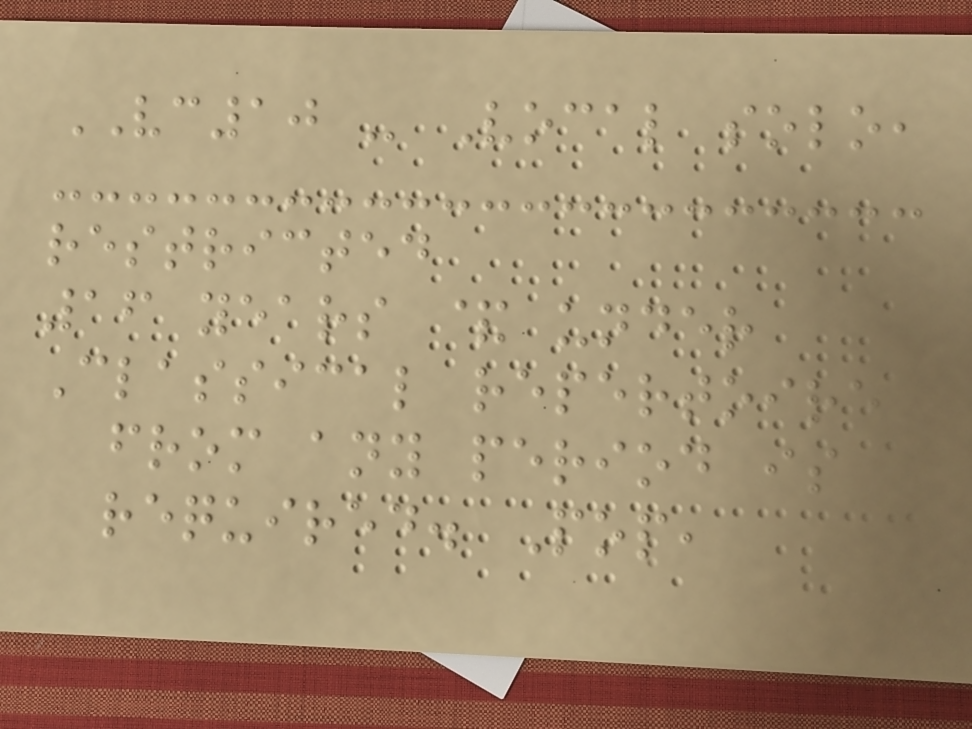VC10 - Vocal solo,
restricted
16 years & under
Classical repertoire
from any period is
required. Pop,
